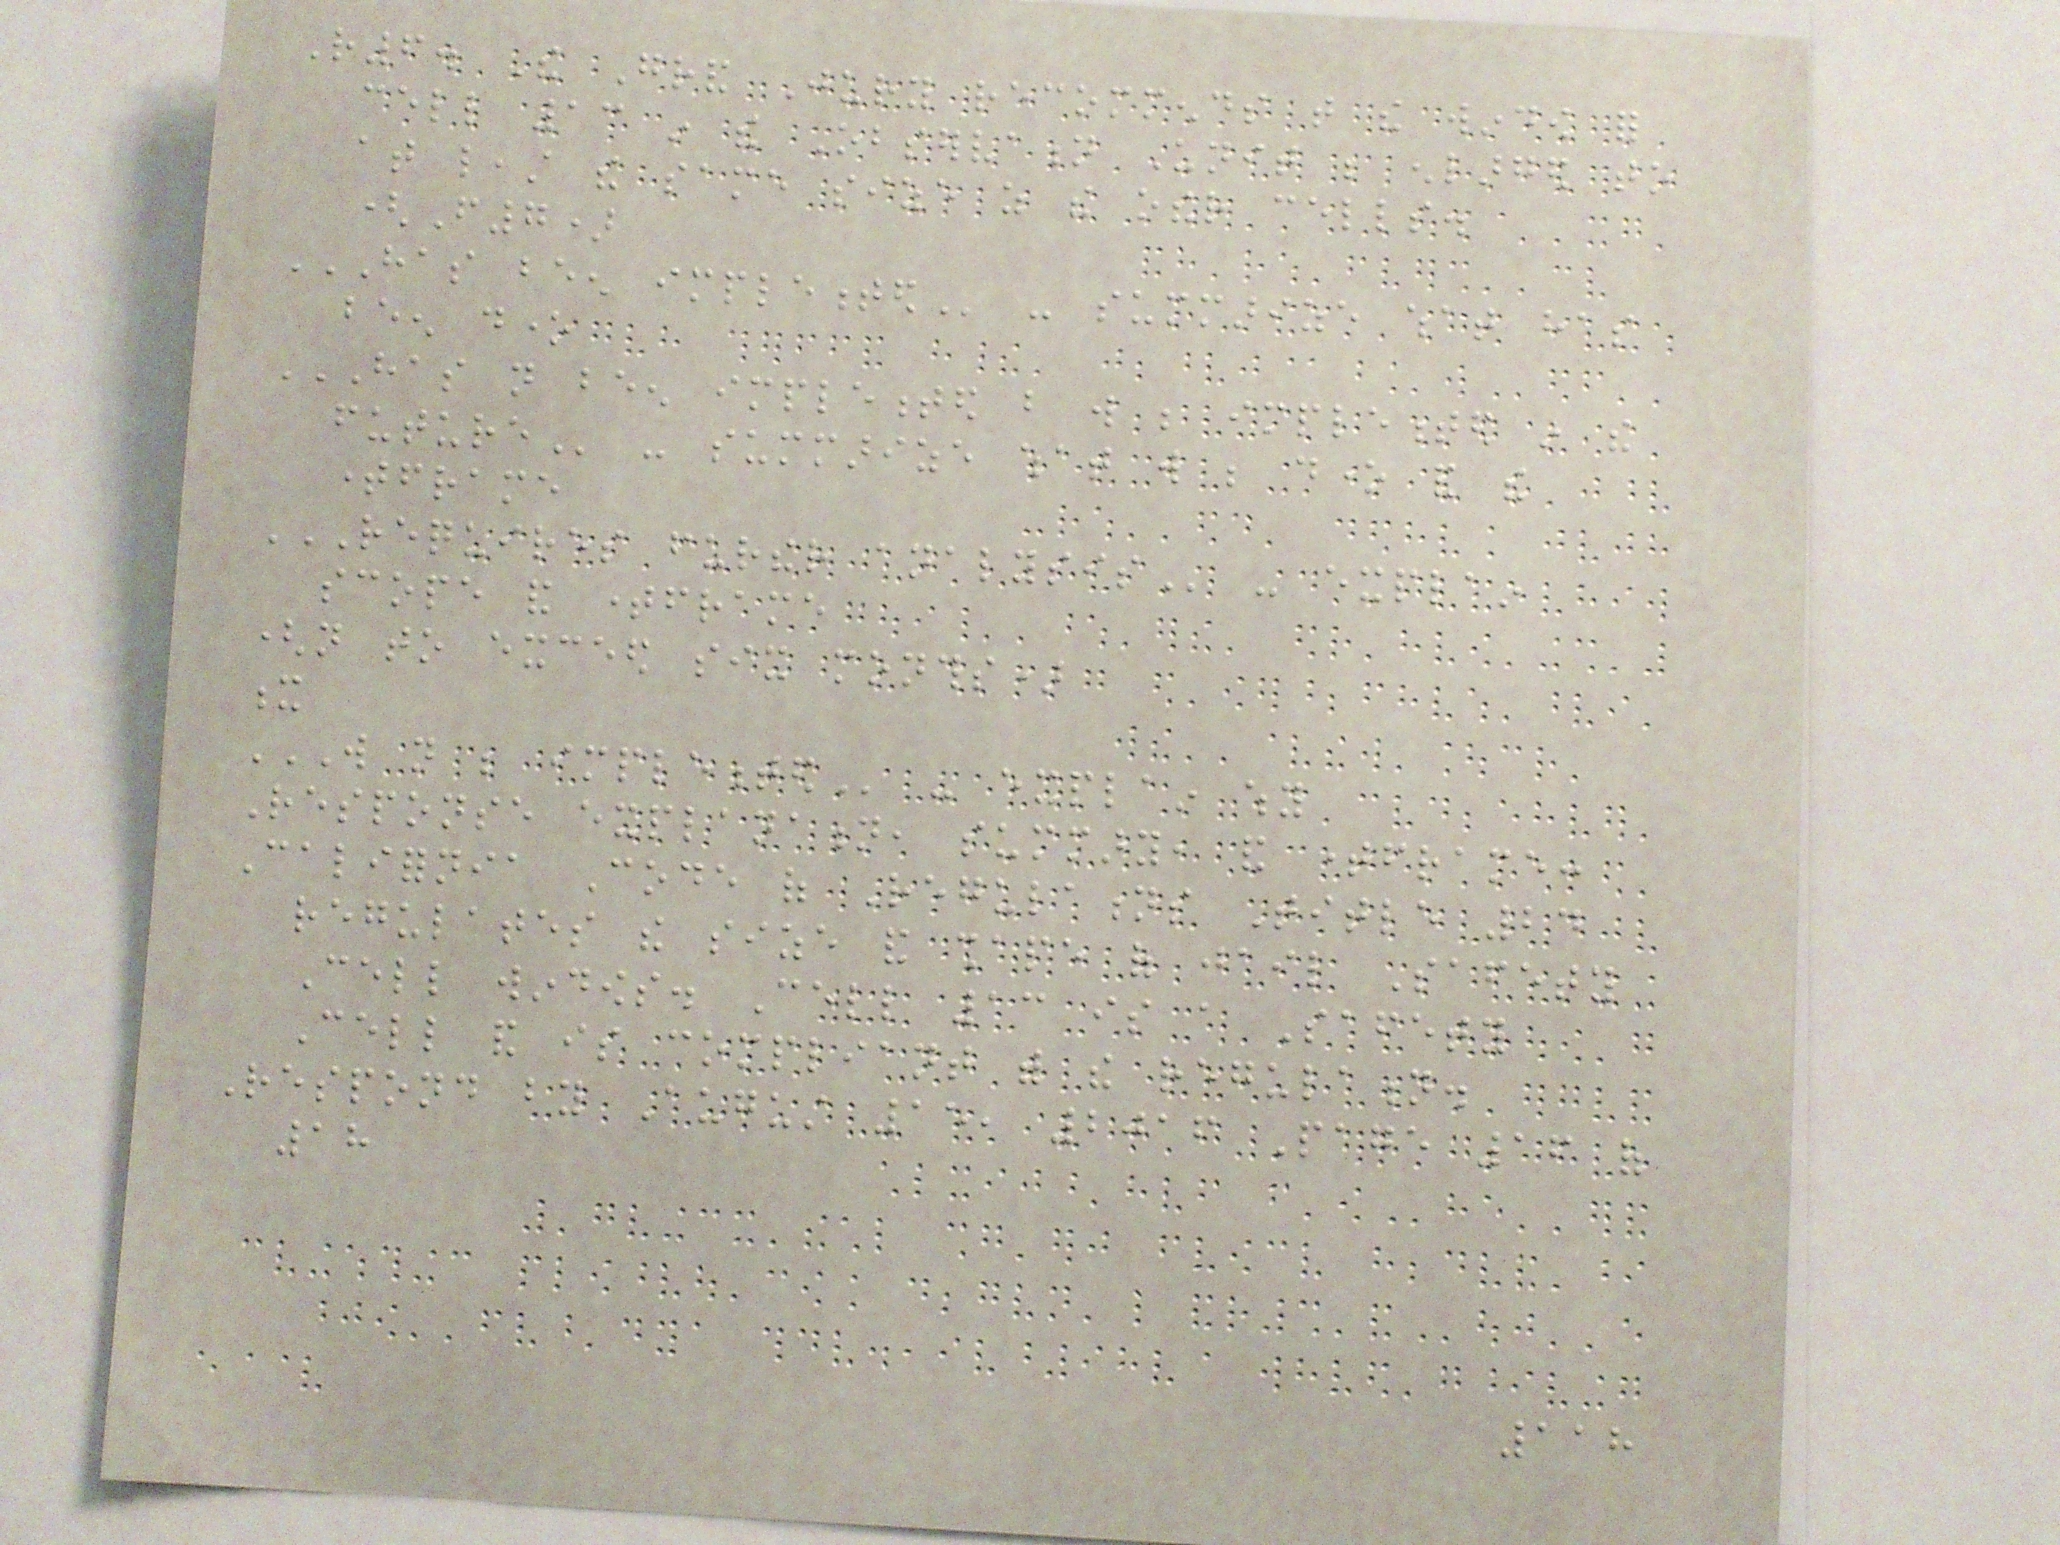R6. The Grand Jury recommends that the window for
cell 13 in the Observation Unit be enlarged to
at least the same size as the other cells.
(F7)
HAS BEEN IMPLEMENTED - summarize what has
been done
HAS NOT BEEN IMPLEMENTED BUT WILL BE IMPLEMENTED IN THE
FUTURE - summarize what will be done and the
timeframe
REQUIRES FURTHER ANALYSIS - explain
scope and timeframe
(not to exceed six months)
x
WILL NOT BE IMPLEMENTED - explain why
Response explanation, summary, and timeframe:
California Code of Regulations Title 24
regulates the size and shape of jail Safety
Cell windows. Cell 13 is a Safety
Cell and is compliant with the regulation.
Respond by August 15, 2016 Page 16 of
18
118
